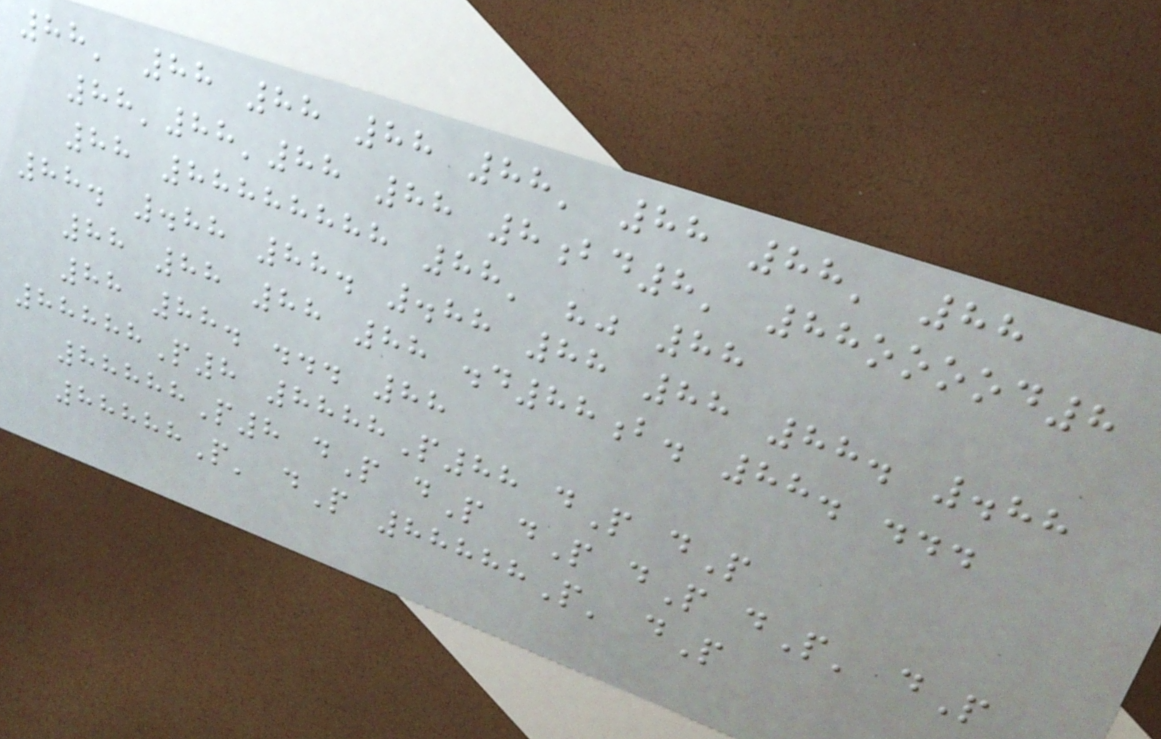88' 88 88 88 88' 88 88' 88
88'88'88 88 8bd8' 88ooood8
88 88888888 88' "" 88
88. .88 88. .88 88 88 88. .88
88 88 88 88 .d88b. 88. ...
88 88. ... 88
88888P8 8888P88 dP dP
88888P8 dP dP dP dP dP' dP
88888P' dP 88888P' dP
